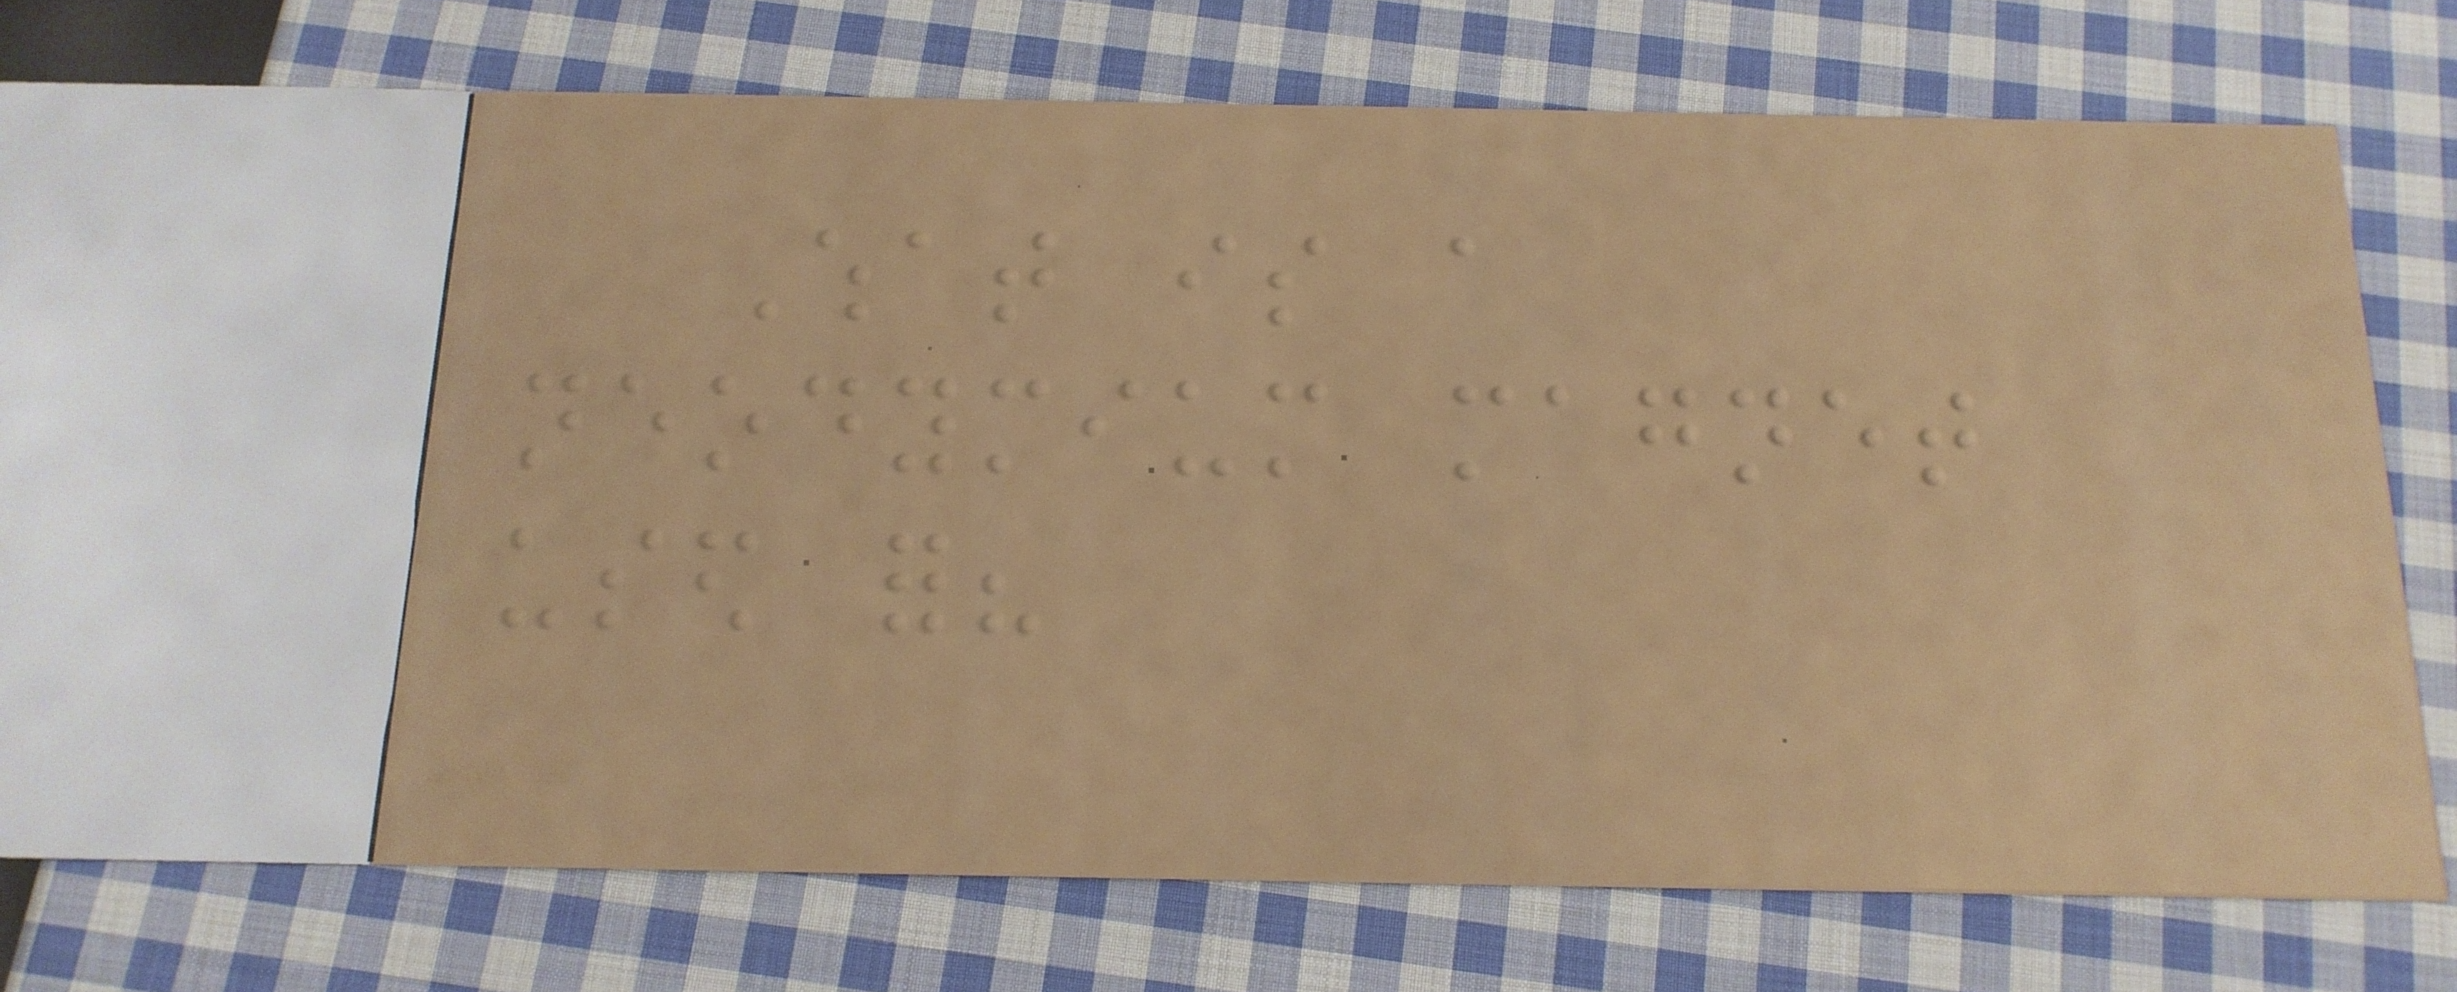What is a
neodymium magnet
used for?
